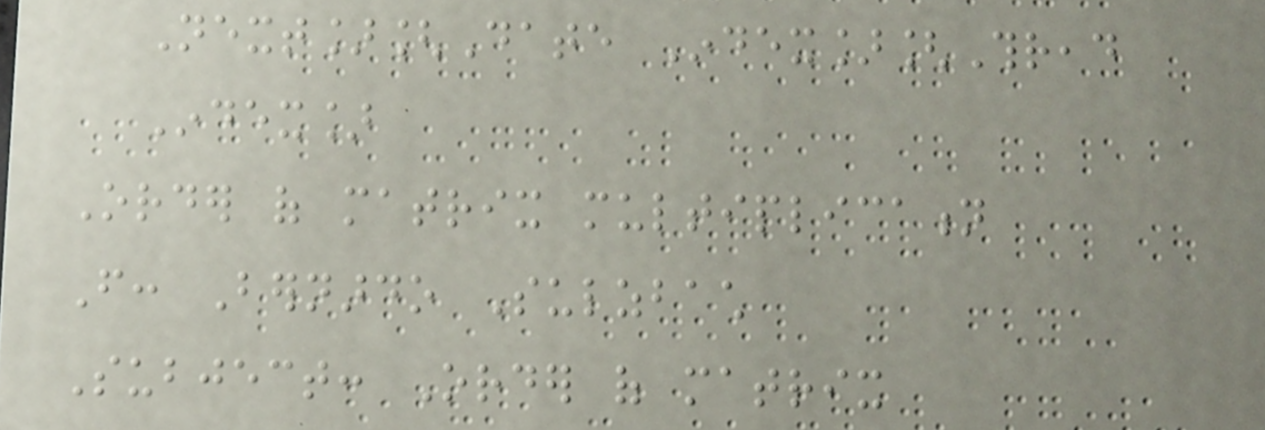Next][Date Index][Thread
Index]
Order of matrix multiplication
From: Bernardo Sulzbach
Subject: Order of matrix
